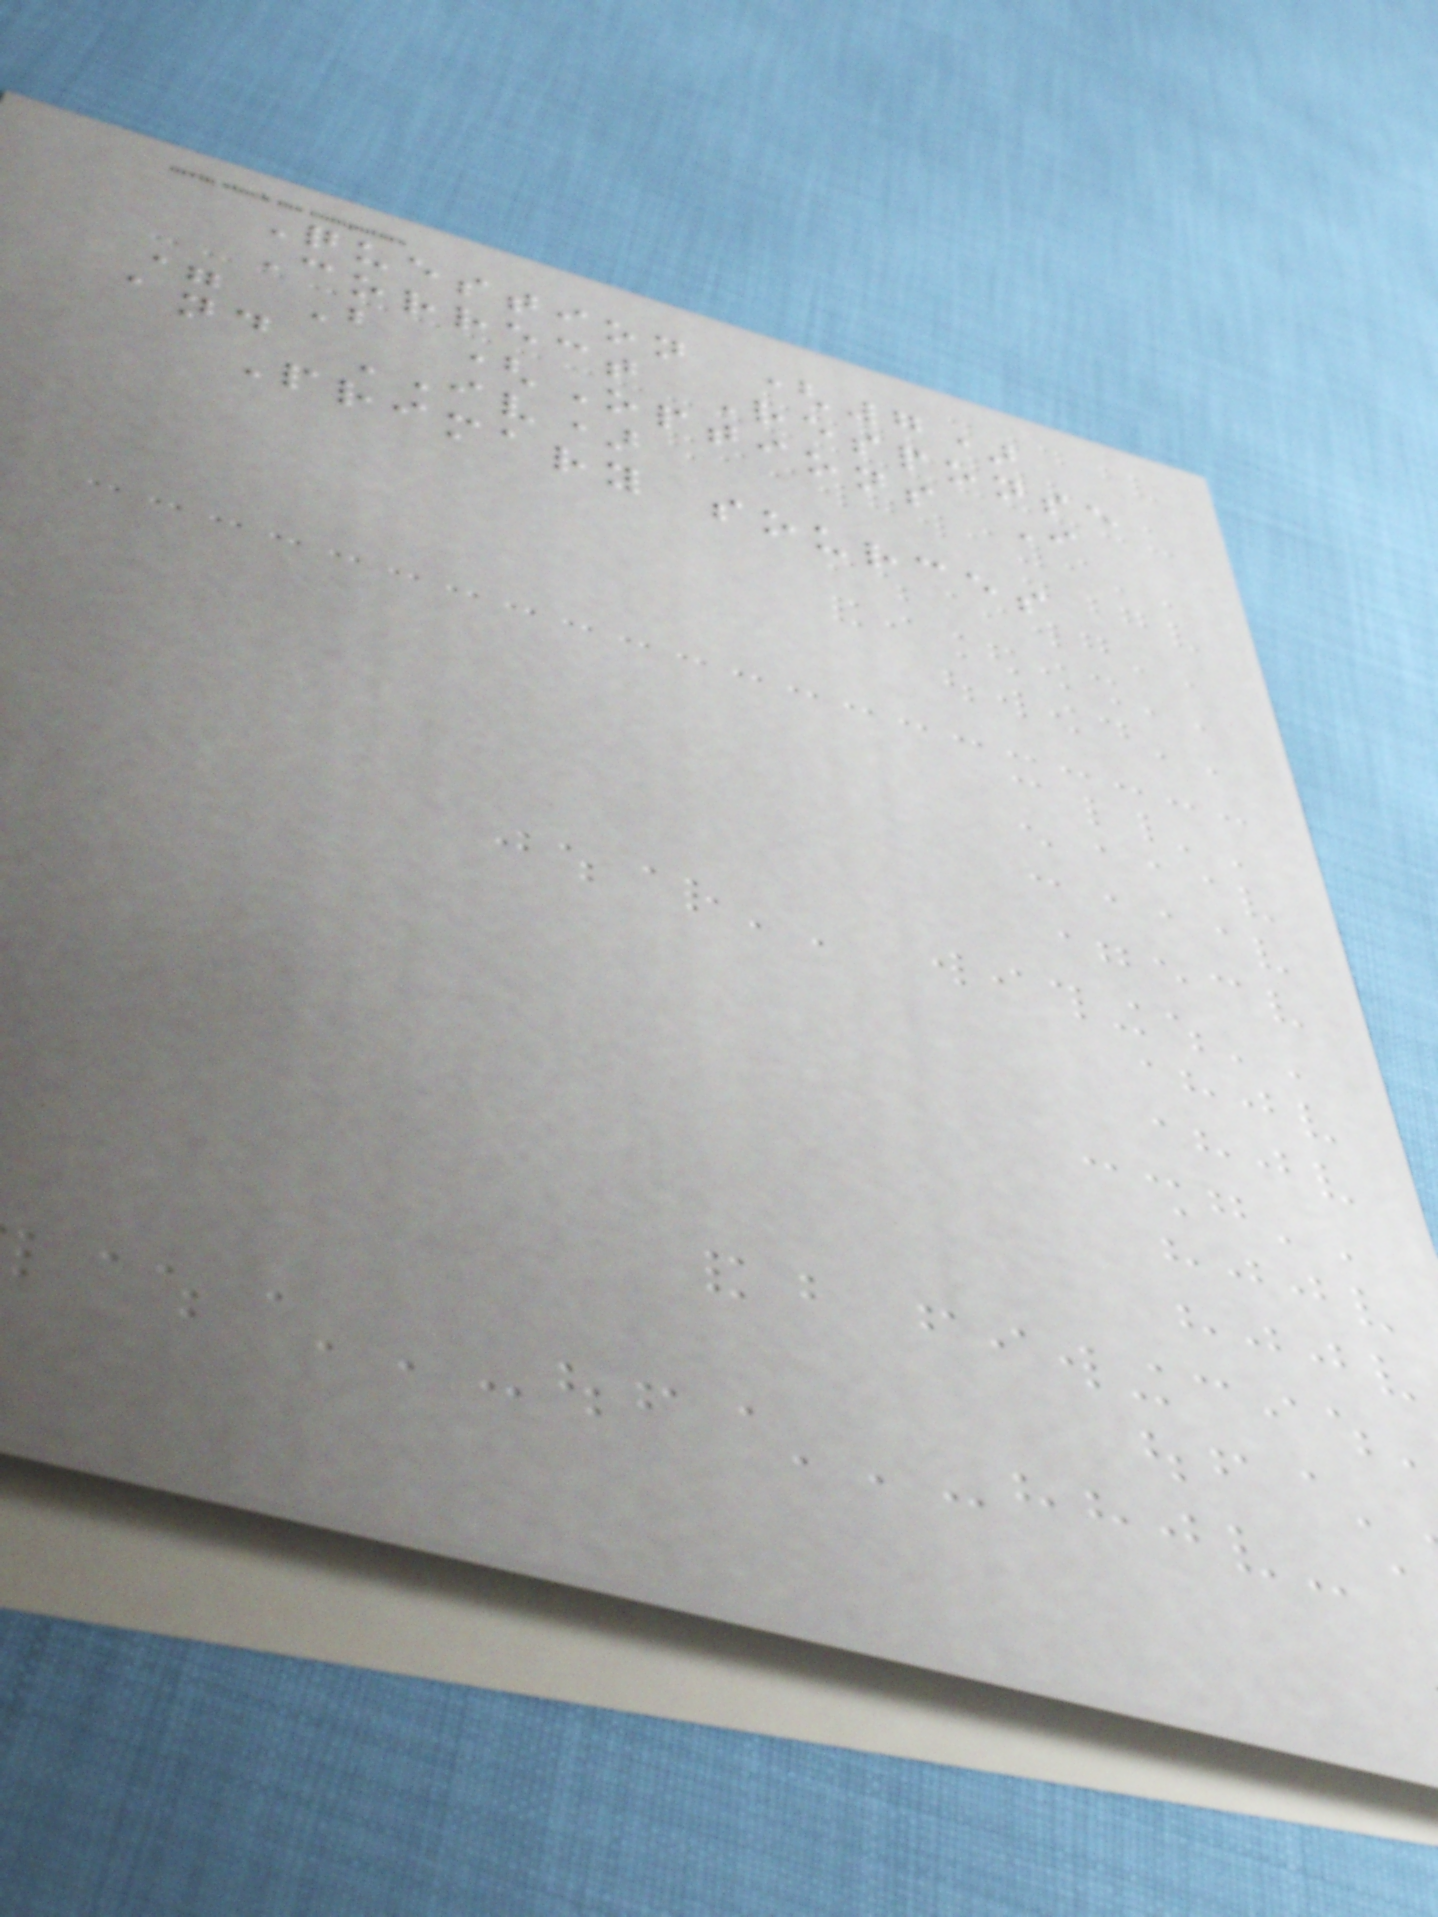Question (7)
Correct Response
= B (Options I
and IV)
Primary sources
